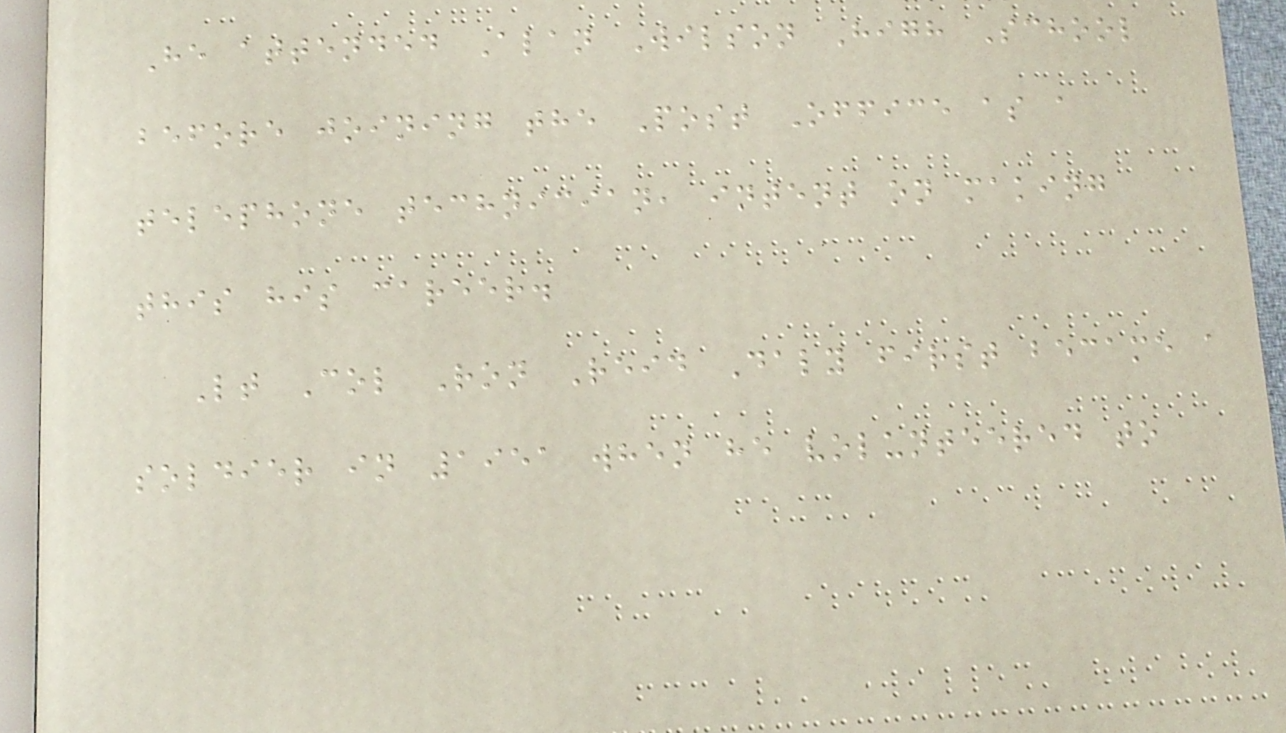He attended Alan Wilson High School
before joining the Post Office as a
telephone technician, intent on making
this his career.
Lt Col Ron Reid Daly first became a
soldier in 1951 when he volunteered to
